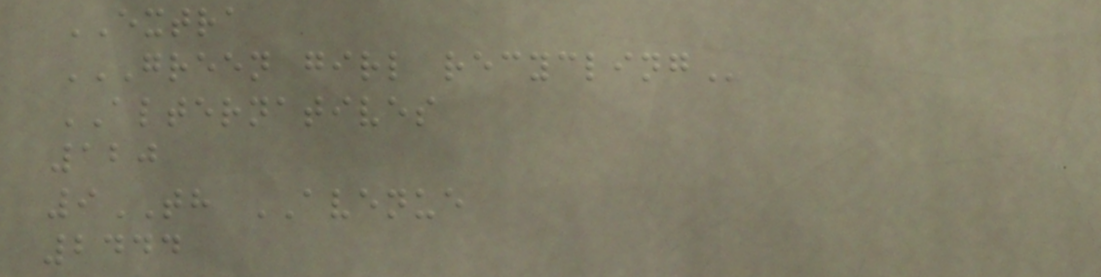EXTRA
GREEN GIRL RECYCLING
ALTERNATIVES
120
9TH AVENUE
2444
